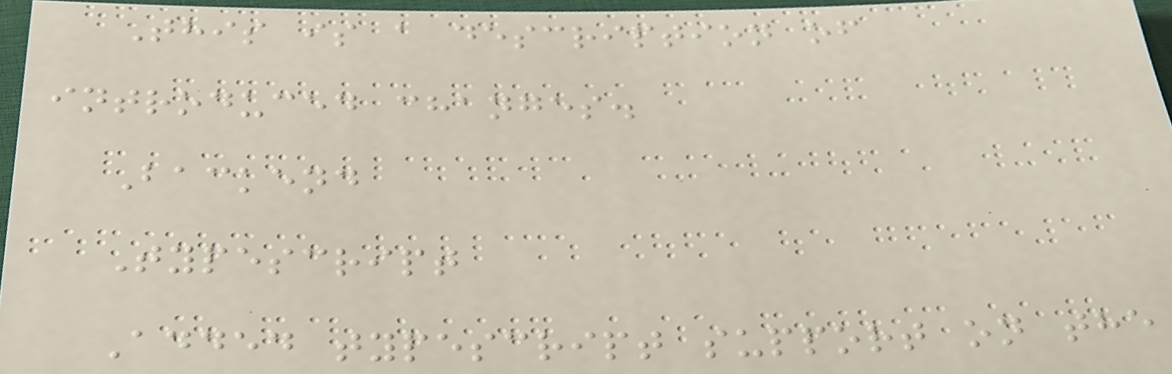This is a description of
introduced changes.
Backend
Typescript
Added typescript support on the
